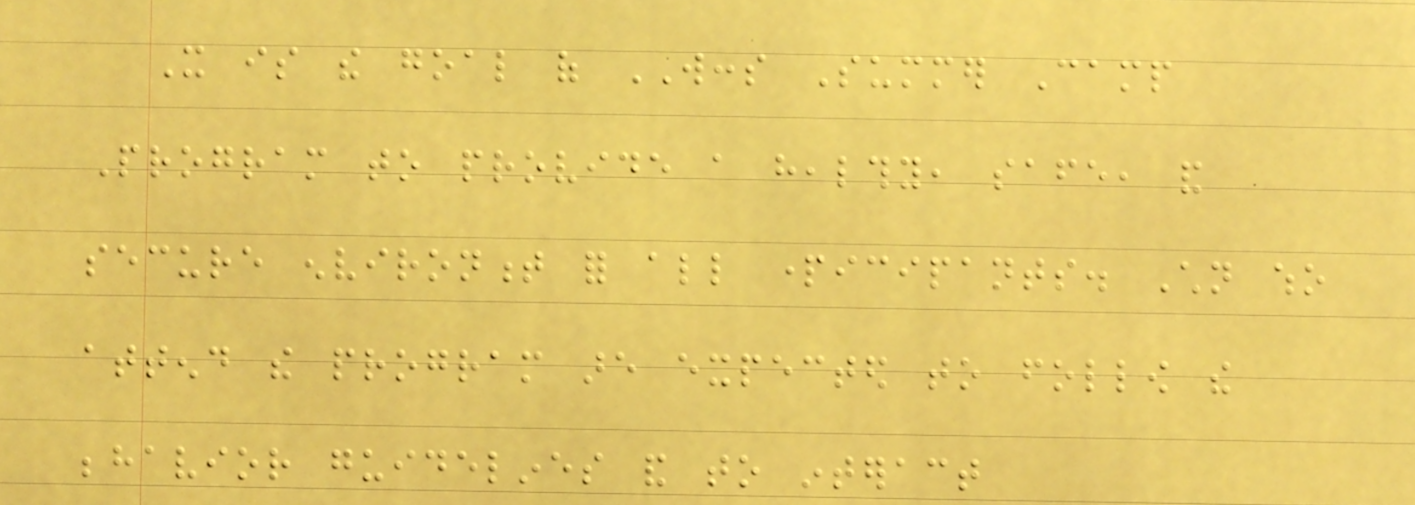It is the goal of WCCS Summer Camp
Program to provide a healthy, safe, and
secure environment for all participants. Children who
attend the program are expected to follow the
behavior guidelines and to interact
